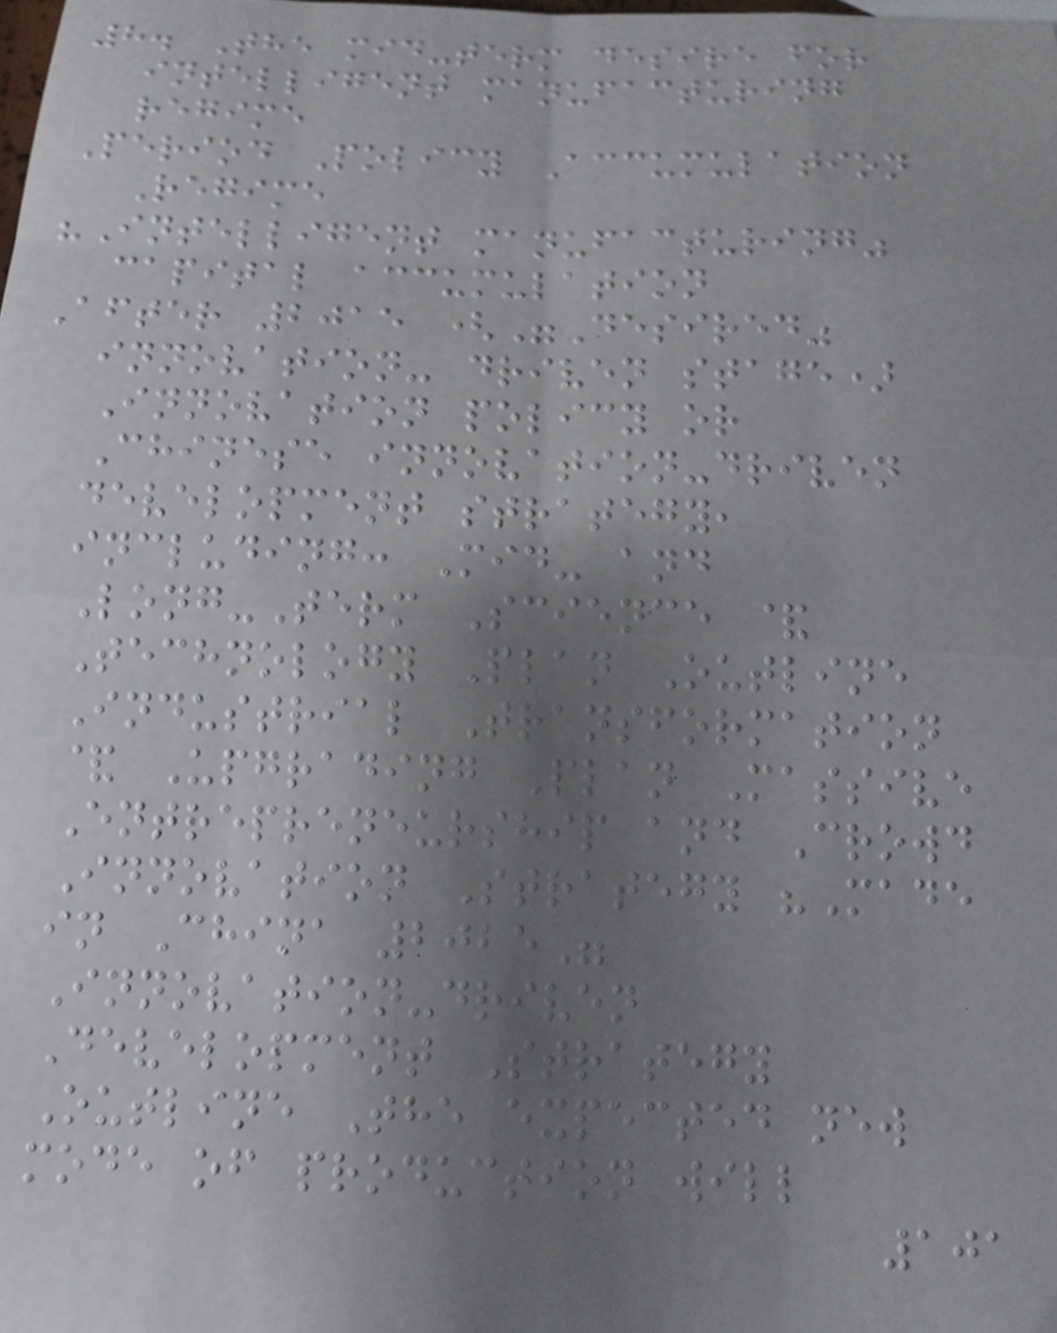8. The mid-term desire for
intelligent manufacturing
regime
Period Policy Accumulation
Regime
"Intelligent manufacturing"
capital accumulation
After 2015 ("Desired"
innovation- driven stage)
Innovation policy or
Chinese innovation-driven
development strategy,
including: Mid- and
Long-Term Science &
Technology Plan Outline
Industrial Transformation
& Upgrading Plan Massive
Entrepreneurship and Crowd
Innovation Strategy "Made
in China 2025"
Innovation-driven
Development Strategy
Outline The expected new
mode of production will
101
